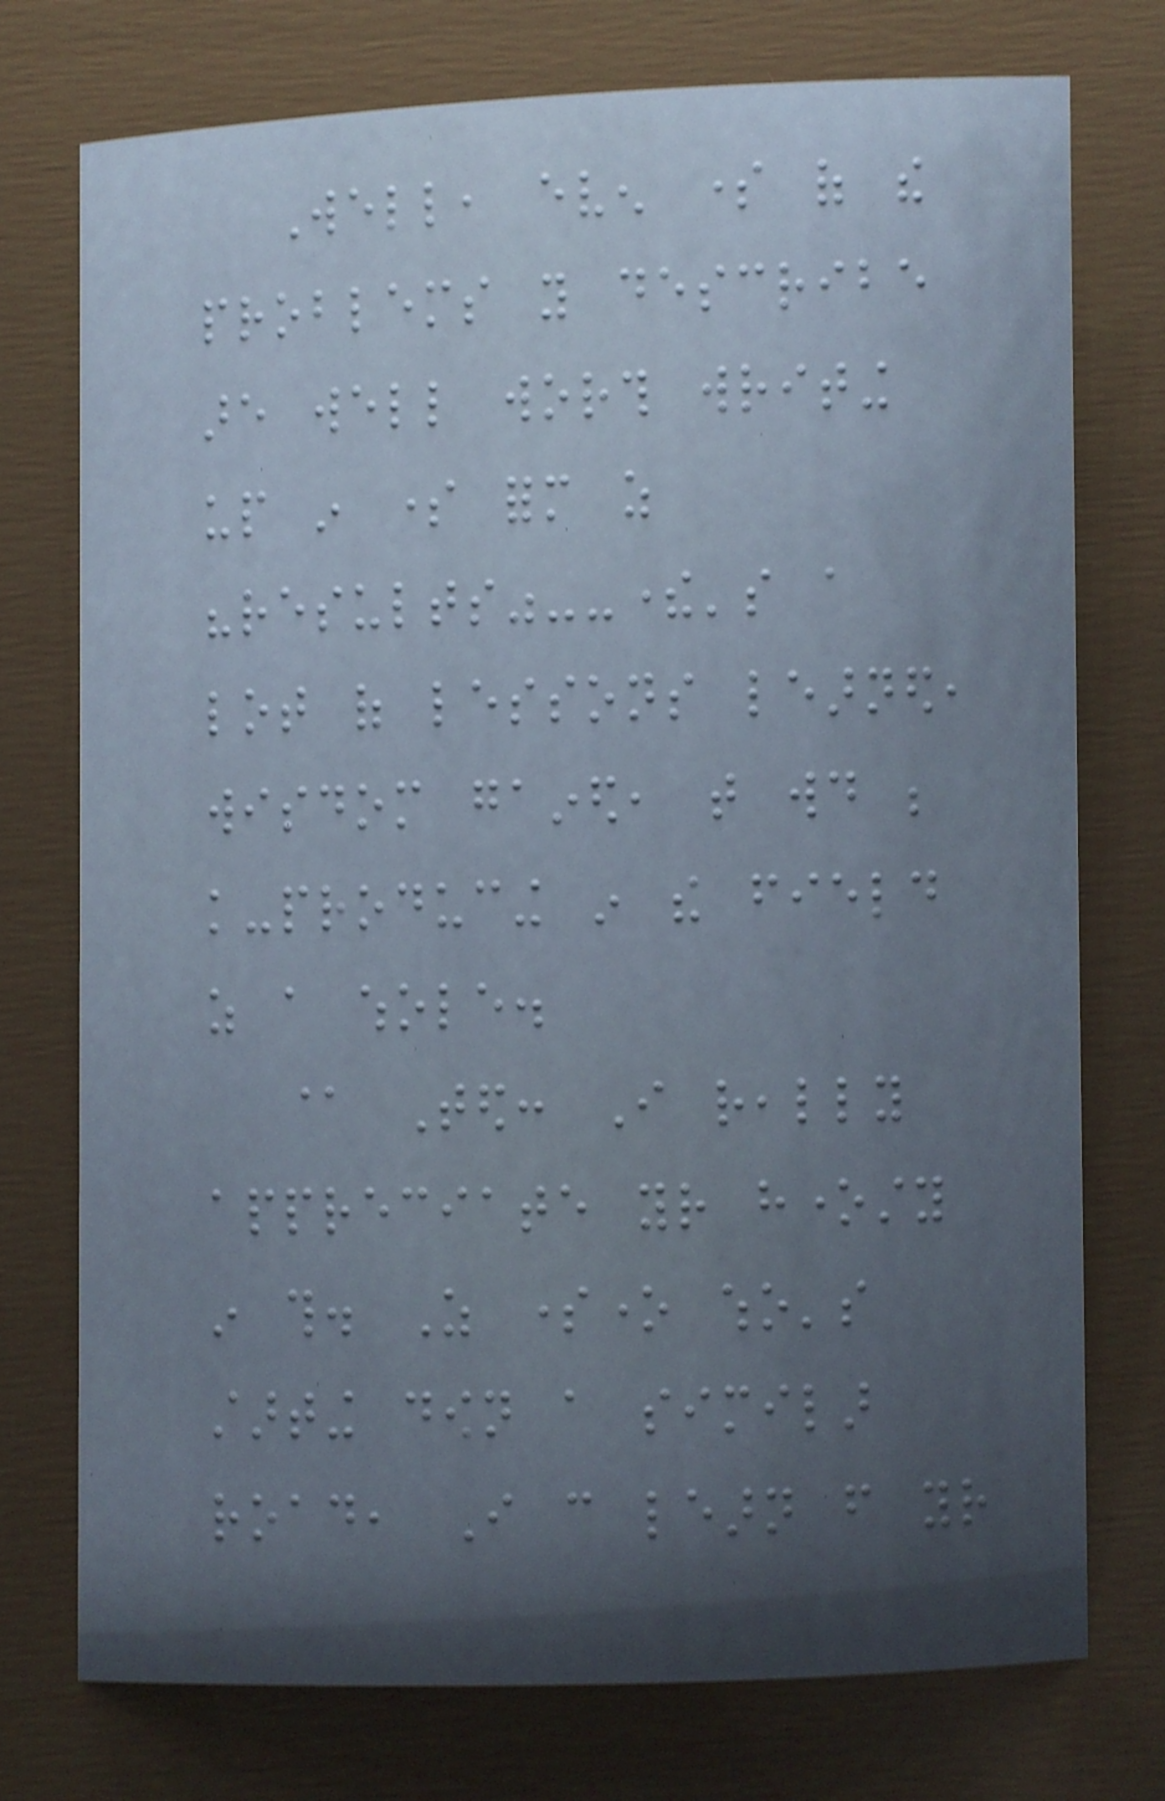Well, even some of the
problems you describe
are well worth writing
up in some form as
"results"--there's a
lot of lessons learned,
wisdom gained, that would be
knowledge-producing in the field
as a whole.
@ Ted: I really
appreciate your honesty
in this. As someone who's
starting down a similar
road, I can learn from your
